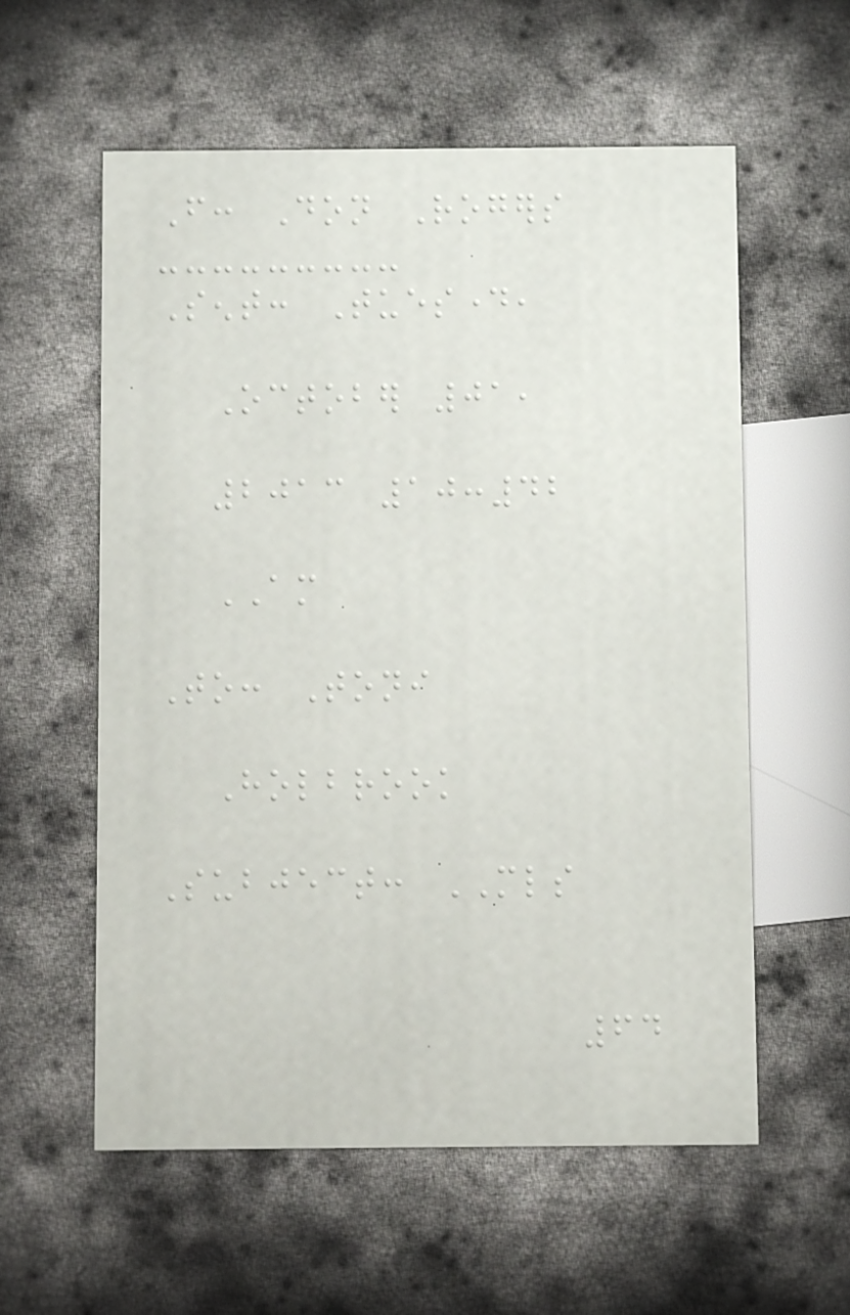From: Don Rogers
Sent: Tuesday,
October 01,
2013 10:42
AM
To: Toni
Holbrook
Subject: MLS
64
